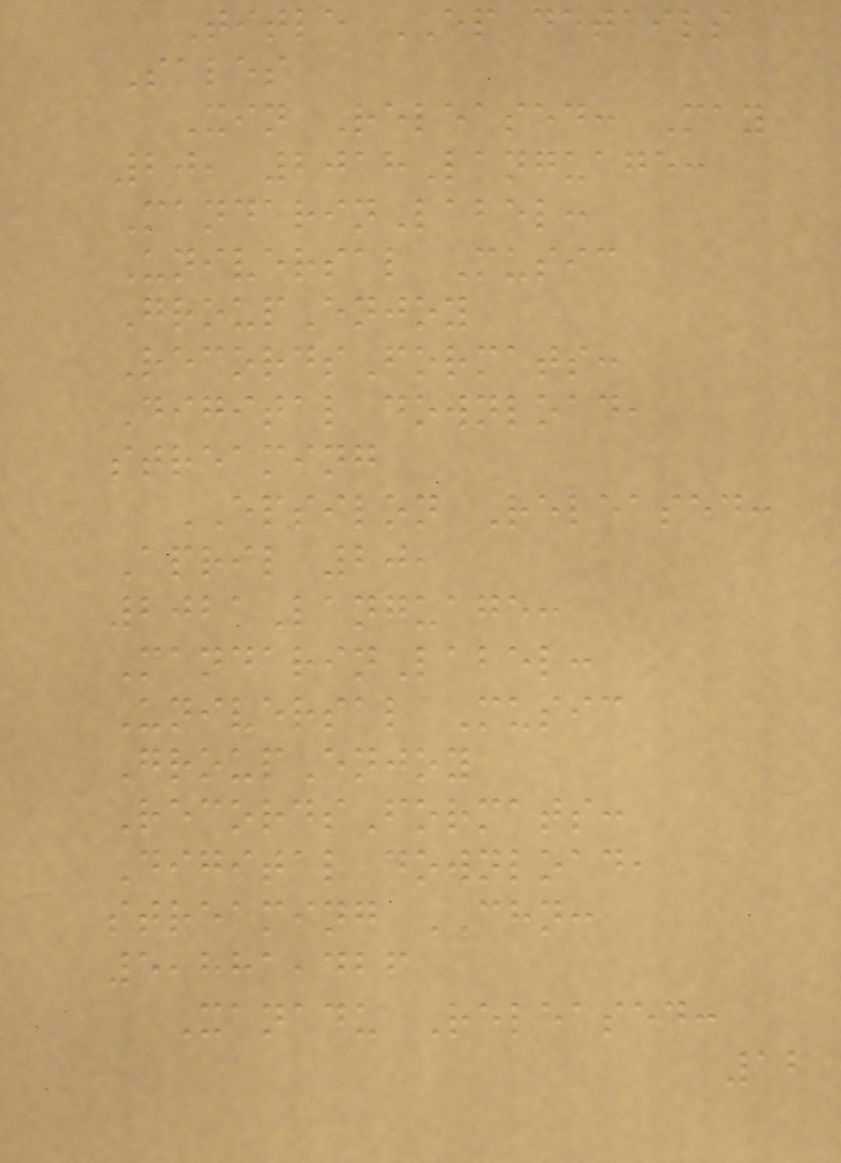Title EP details
Sales
Xin Released: May
20, 2018Language:
MandarinLabel:
Universal Music
GroupEnjoy
RecordsFormats:
Digital download,
streaming
EPSILON Released:
April 20,
2021Language:
MandarinLabel:
Universal Music
GroupEnjoy
RecordsFormats:
Digital download,
streaming CHN:
5,881,426
Xanadu Released:
12
